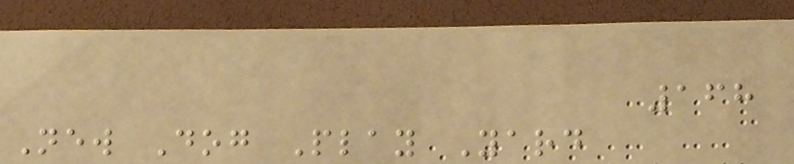168
New Dog Play Yard
